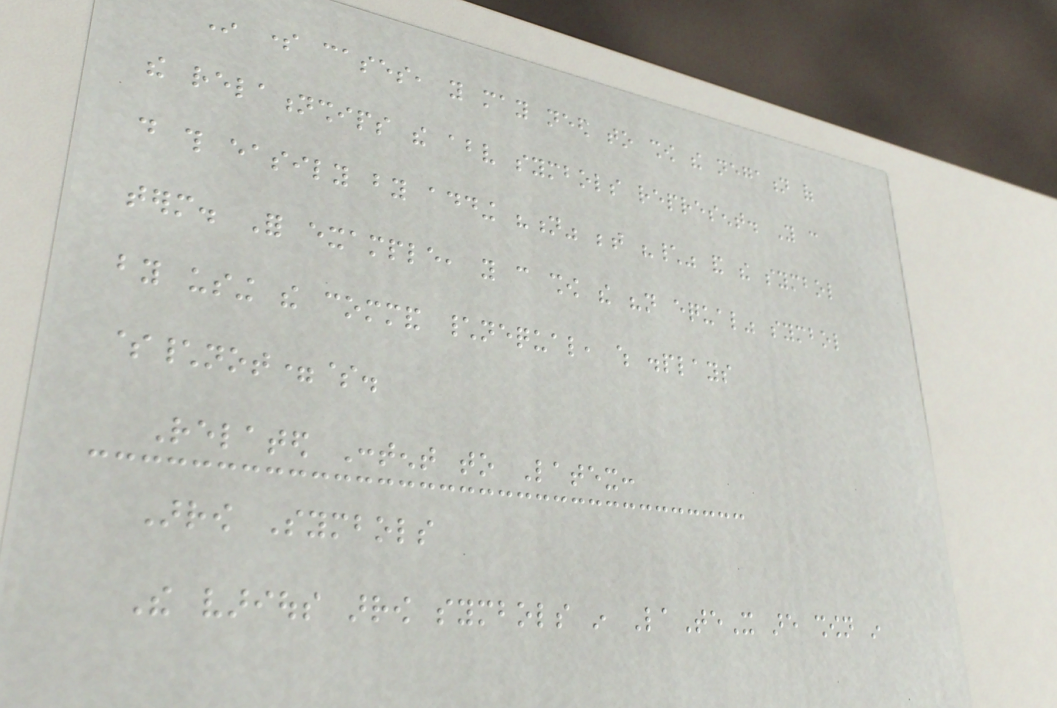In some cases, you may need to show the negation of
the relationships the above symbols represent. You can
do this easily by adding "n" between "\" and the symbol
term. For example, you can show the "not equal" symbol
by using the command \nequal, which displays
$\not=$.
Related Content to Latex:
Arrow Symbols
The various arrow symbols in LaTeX are shown in
